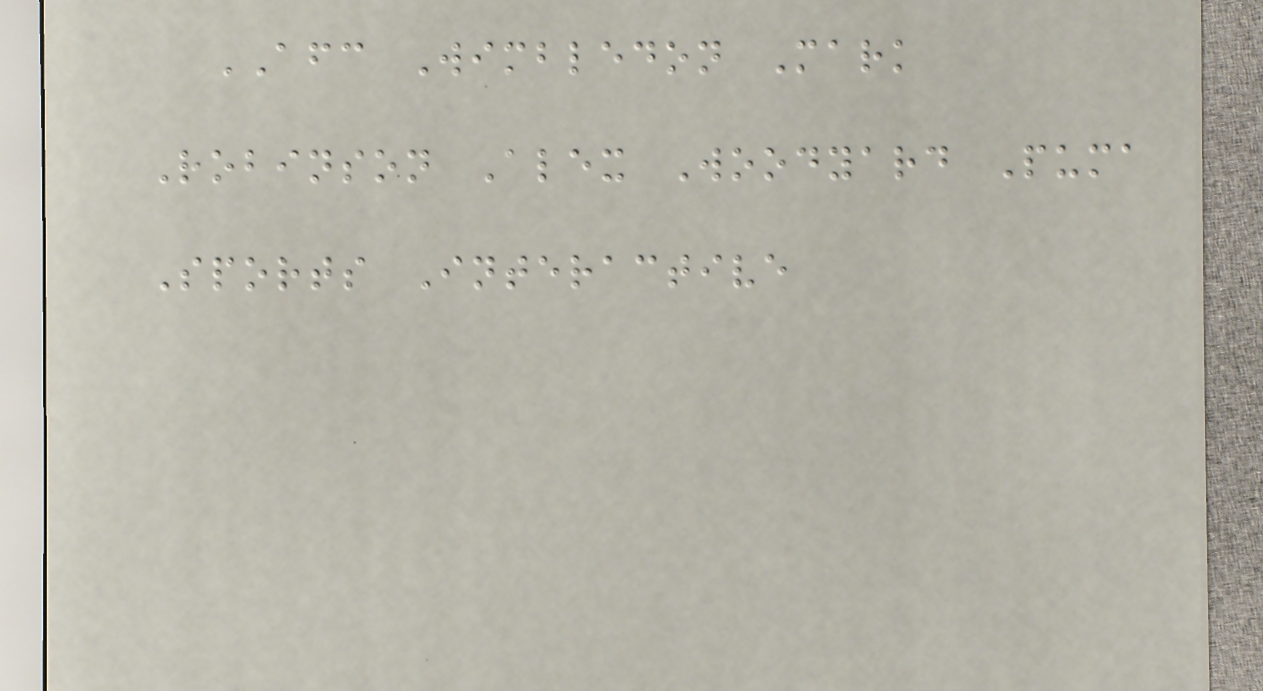AFC Wimbledon Mark
Robinson Alex Woodyard Puma
Sports Interactive
